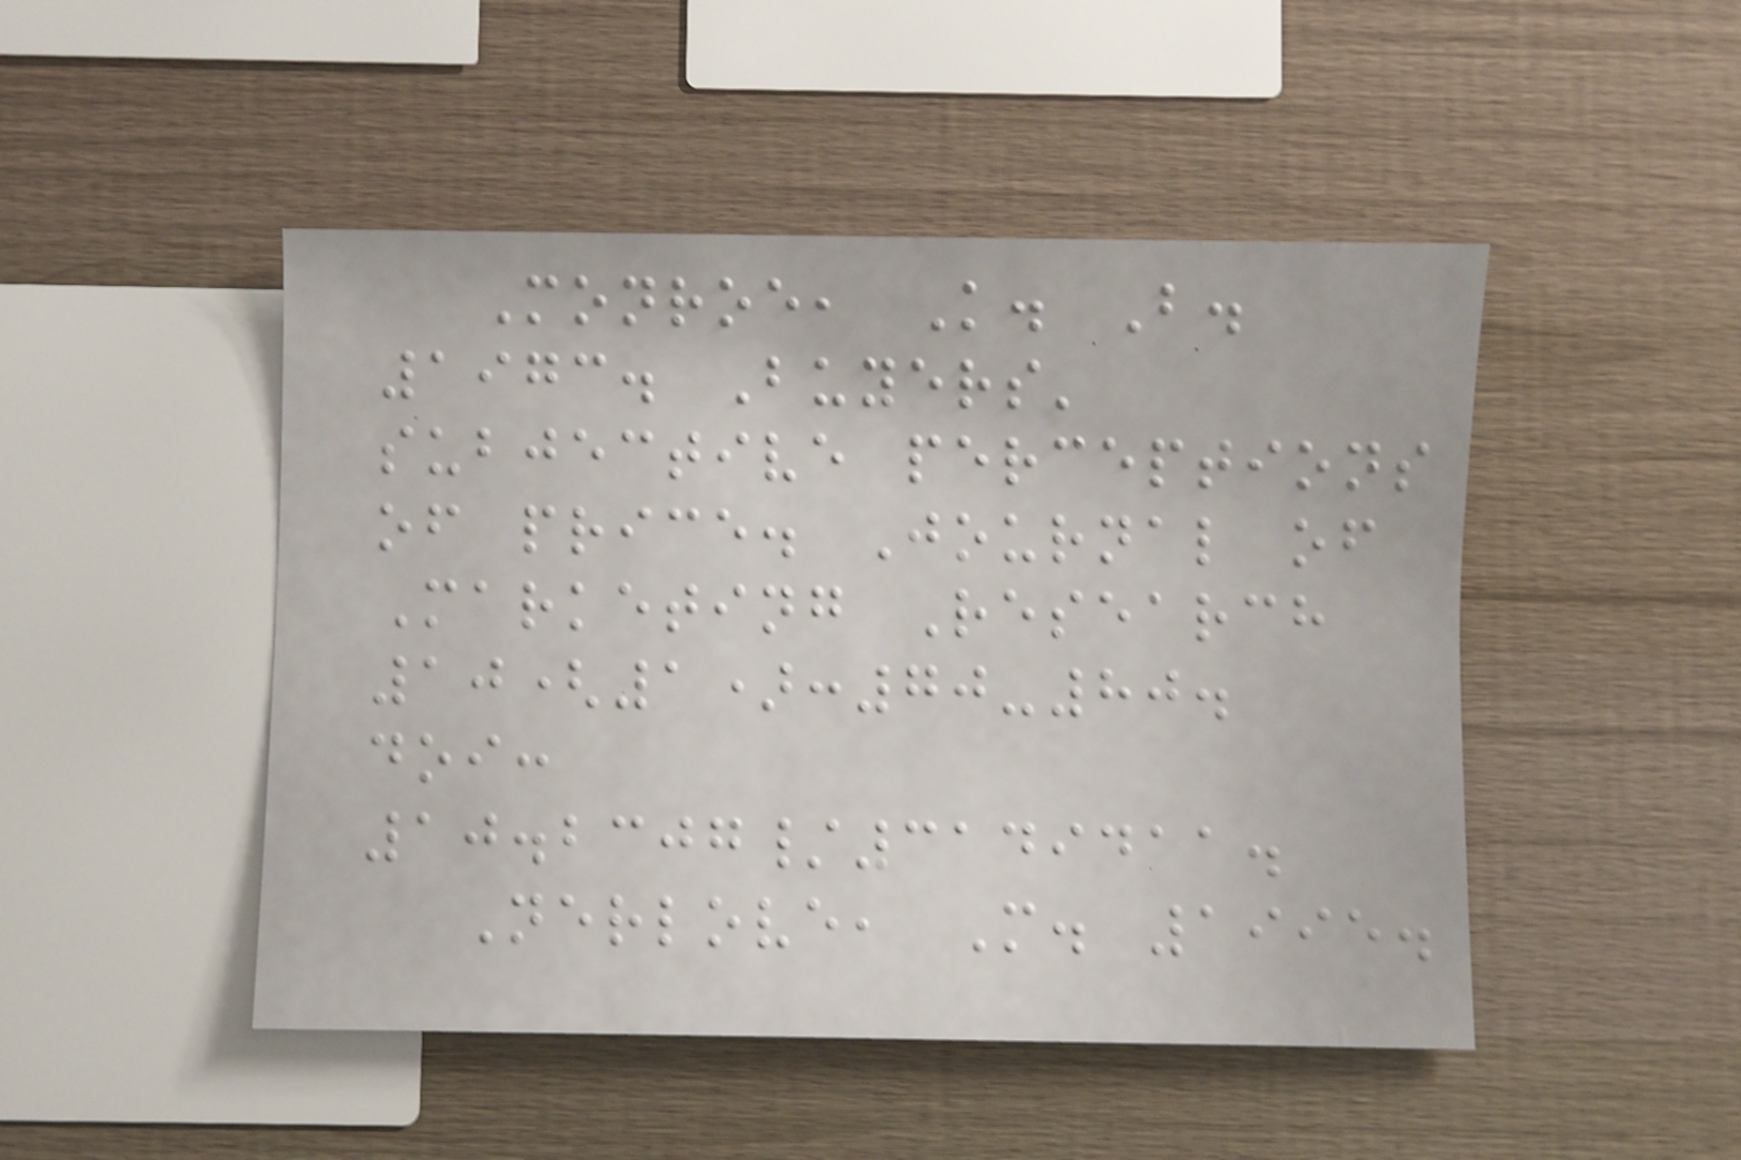Monroe, K. B.
1973. Buyers'
subjective perceptions
of price. Journal of
Marketing Research
10(1):70-80.
doi:
10.2307/3149411.
Nerlove, M. 1995.
